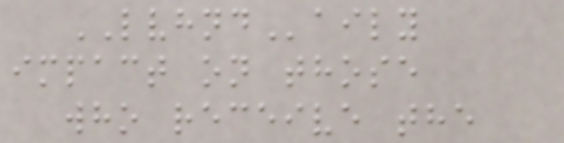LVHNDaily
impact on those
who receive the
